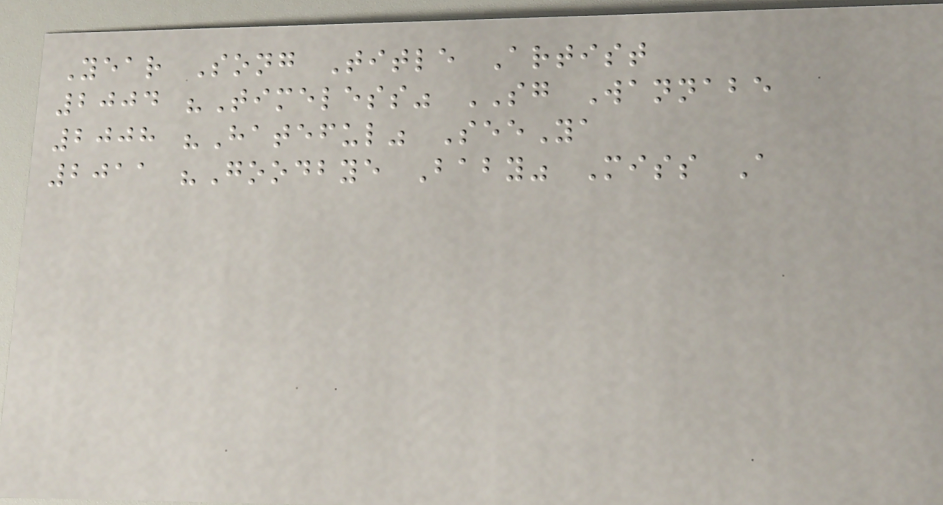Year Song Title Artist
2004 "Timeless" SG Wannabe
2008 "Hateful" SeeYa
2011 "Goodbye Baby" Miss A
